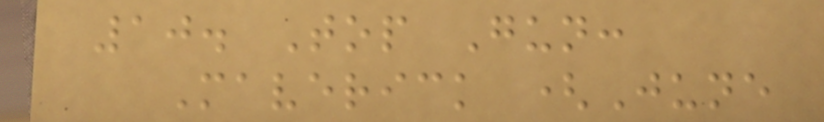10. Top Gun:
Maverick (June
